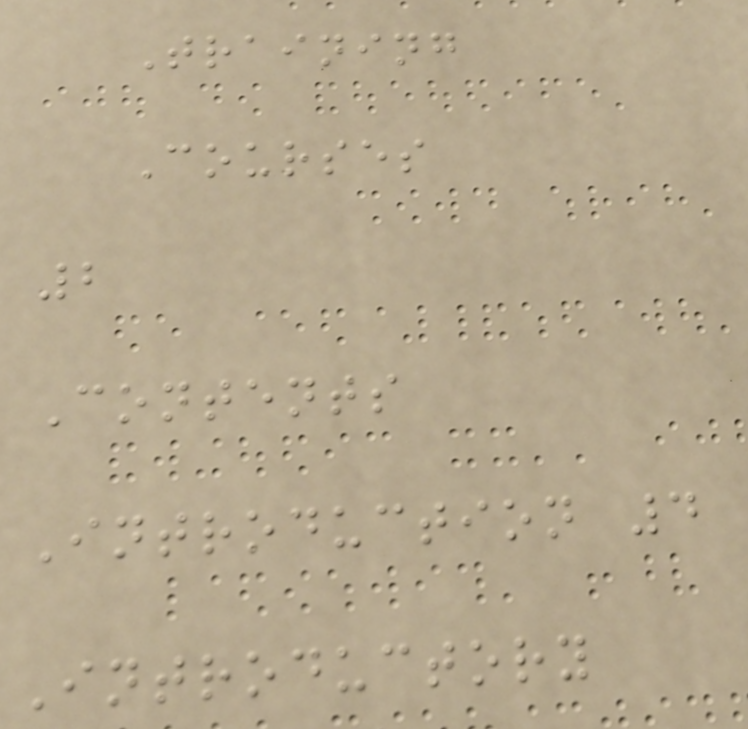Training
Courses
2
Contents
Introduction 4
Introductory
